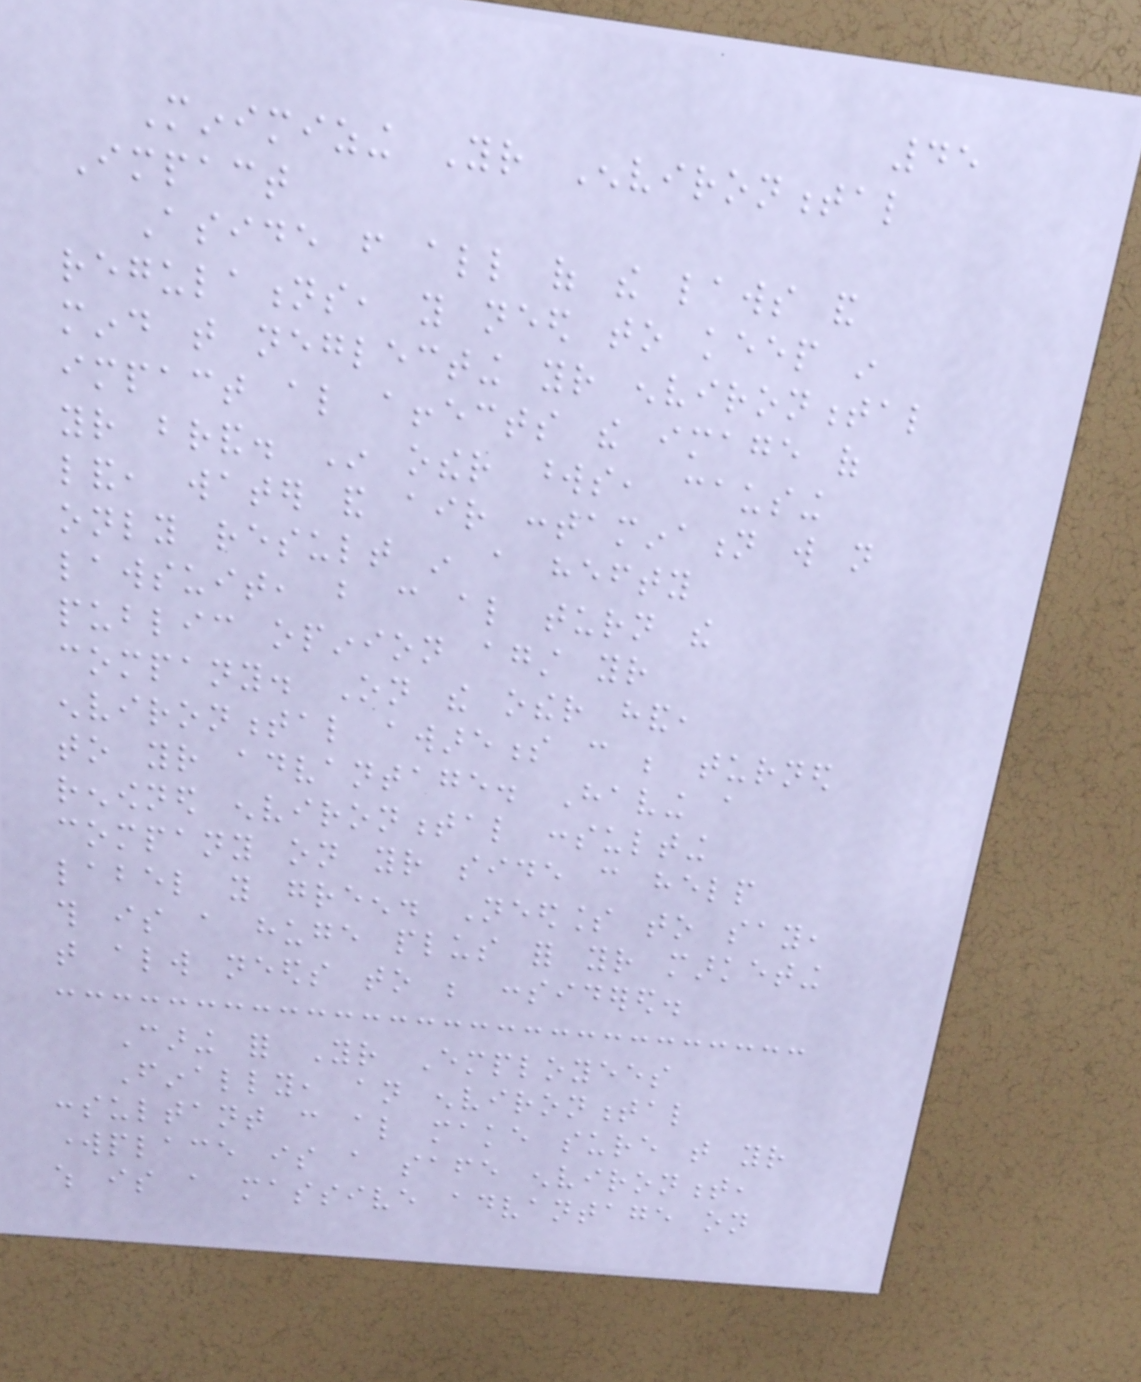45
Minimizing Your Environmental
Impact
Aside from all of the laws and
regulations, you need to keep in
mind that neglecting your environmental
impact also affects the image of
your brand. In other words, causing
land, water and air contamination will not
only result in a hefty
lawsuit, but can also turn the
public opinion against your
company. On the other hand,
environmental awareness can be turned
to your advantage. Having a
renowned environmental consulting
company on your side can help
label you green. Needless to say,
this is a huge plus for your marketing
that always needs to be considered.
Caring for Your Employees
Finally, an environmental
consultant can also make sure that your
workplace is a safe environment,
which is a massive advantage on
